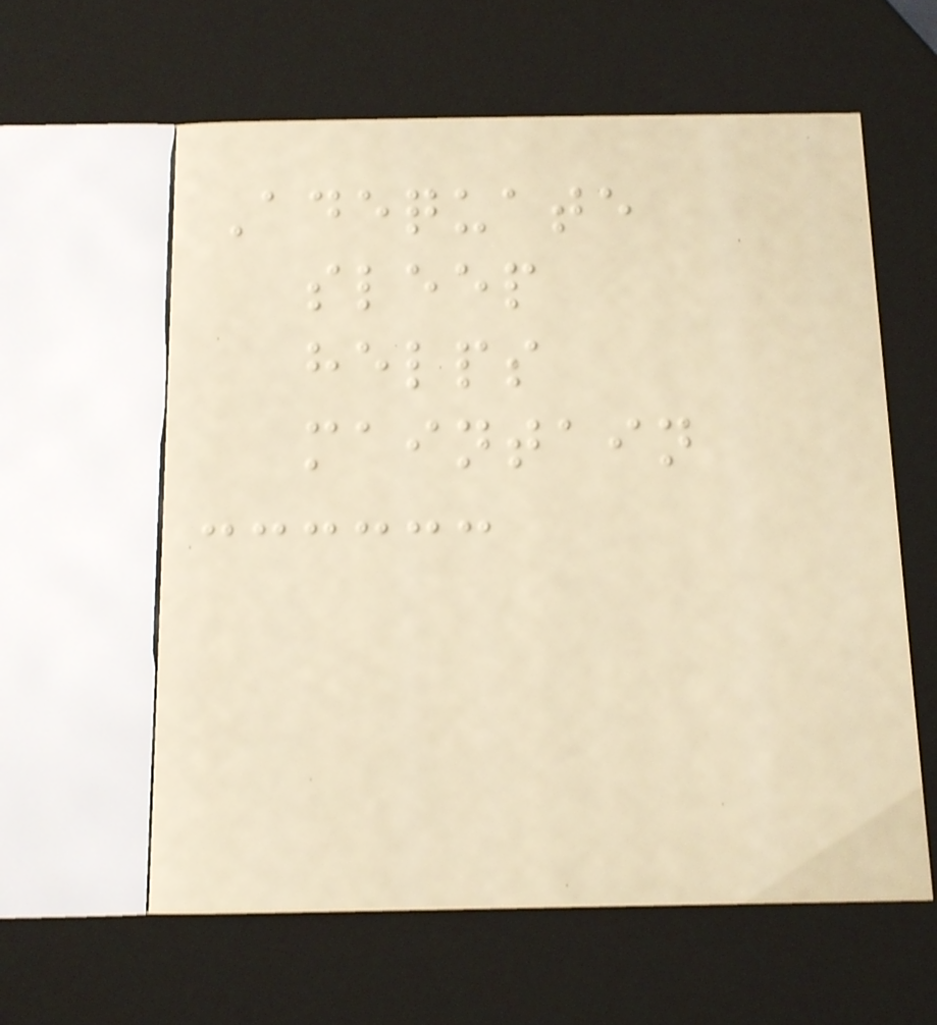Adequate
sleep
helps
maintain
